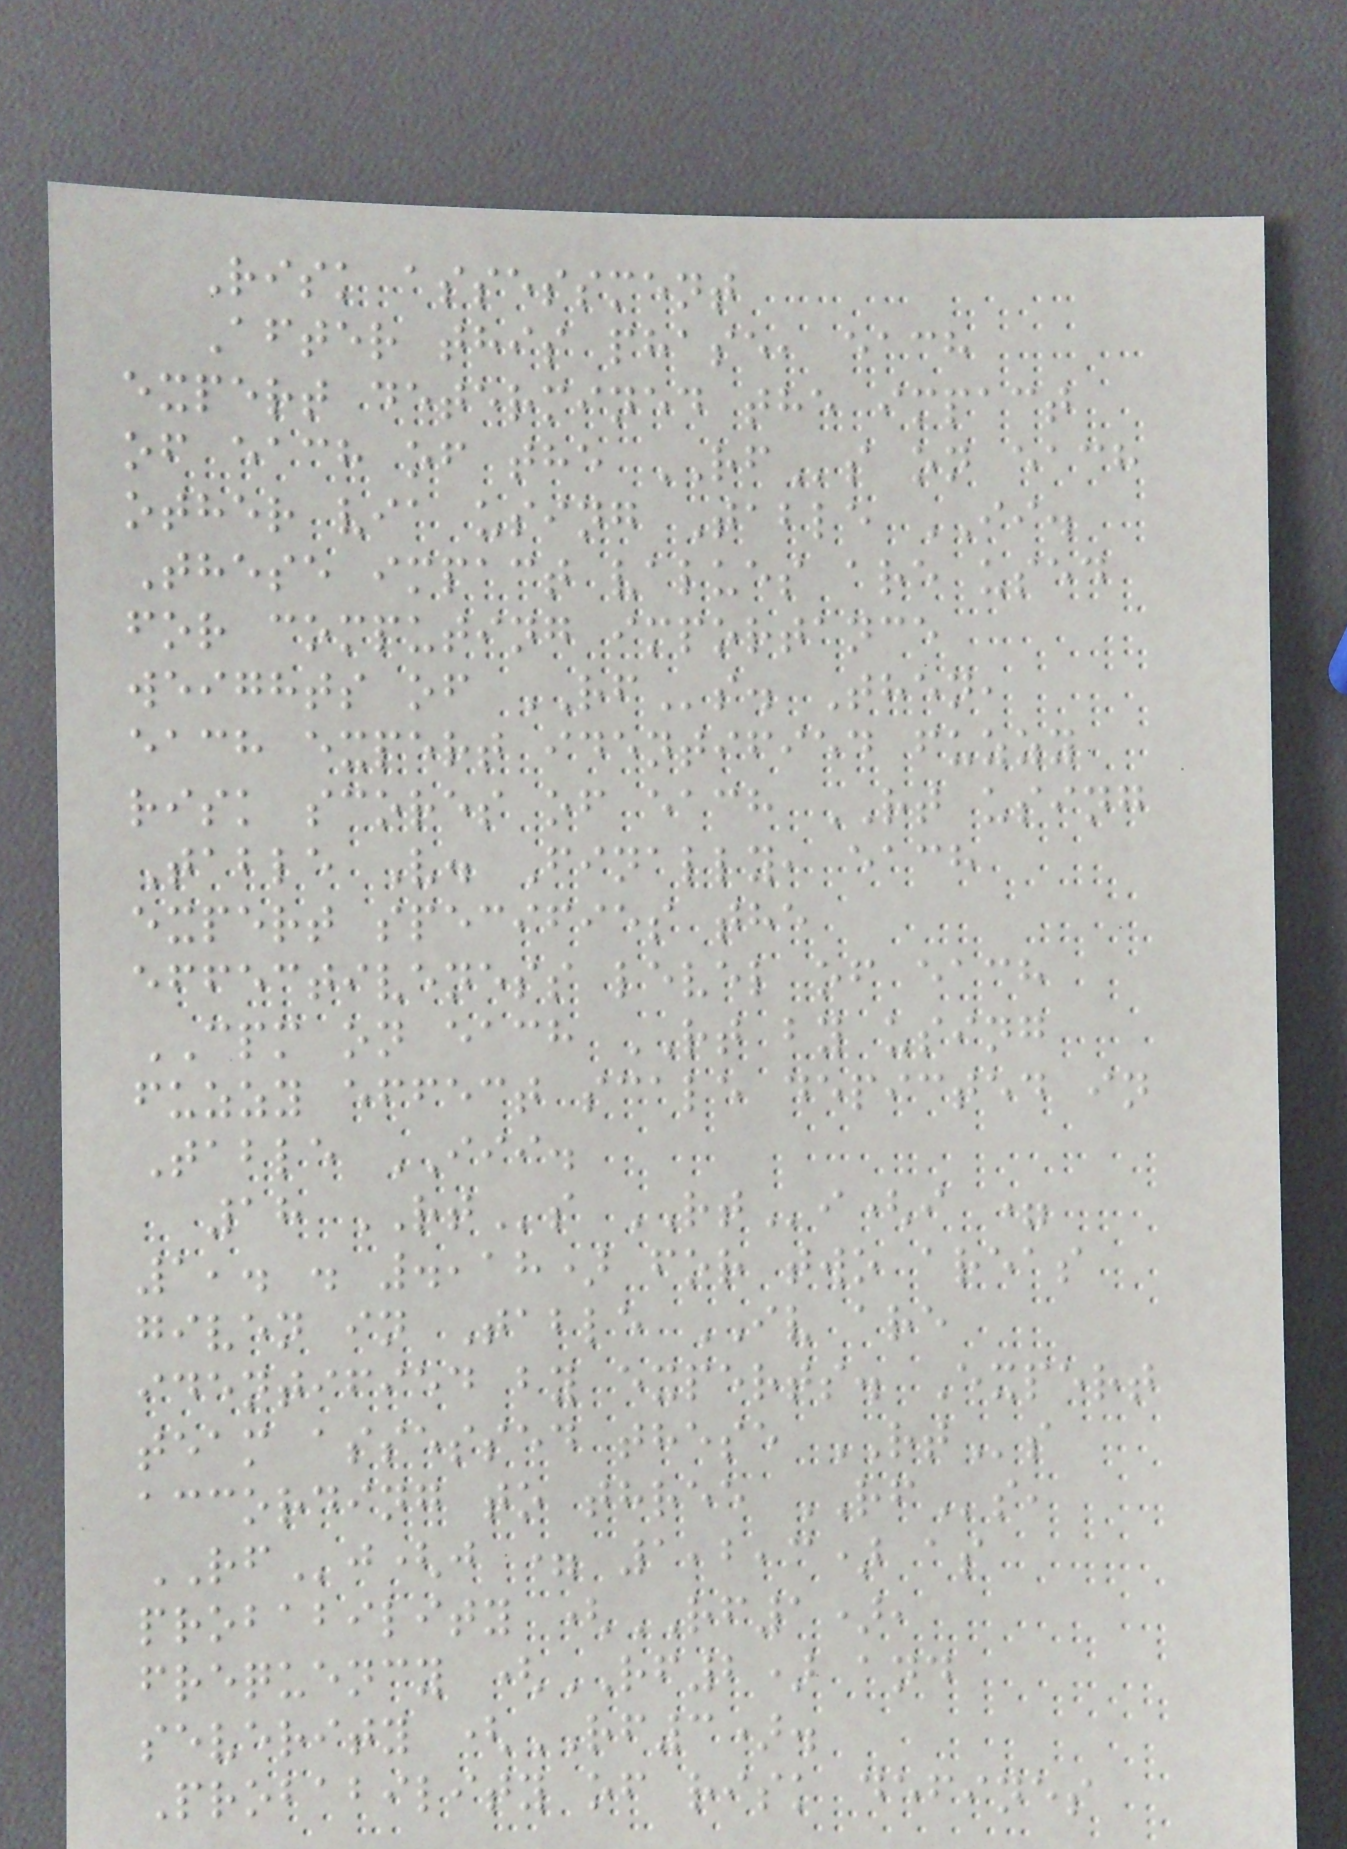Risk assessment
After this phase, each
expert determined the impact
of each of the RFs on each
other via using Table II.
These impact values are used
for computing importance
weights of RFs. Then,
each expert identified fuzzy
risk scores of each RT using
Table V. Finally, each
expert specifies the
effectiveness level of each
CPM on each RT by using
fuzzy effect scale depicted in
Table III.
18 RTs RTi(i =
1,. . .,18) for two areas
given in Table IV are
identified by experts. Expert
team assessed these RTs
according to three RFs,
RFj(j = 1,2,3) as
probability (RF1),
frequency (RF2) and
severity (RF3).
Probability of risk defines
